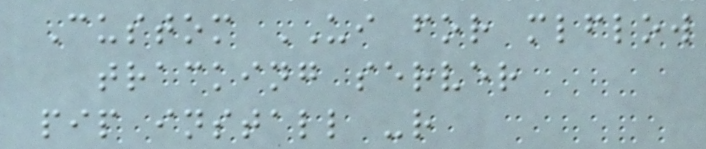Custom UI for mlflow
tracking server
pip install -r
